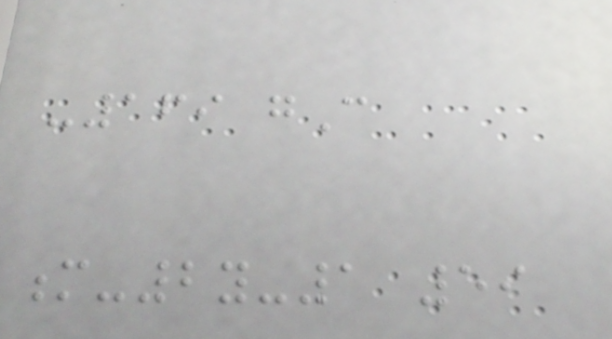-169 gC
m-2y-1 59
